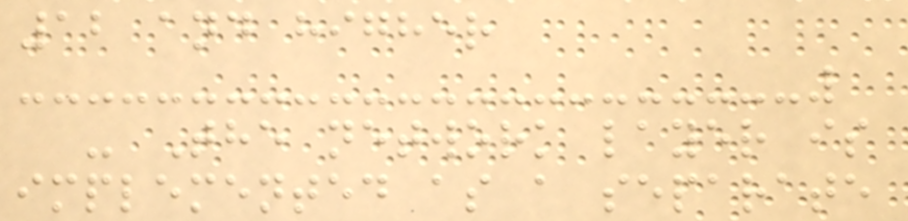12 and higher
- The network layer is
implemented as a separate
